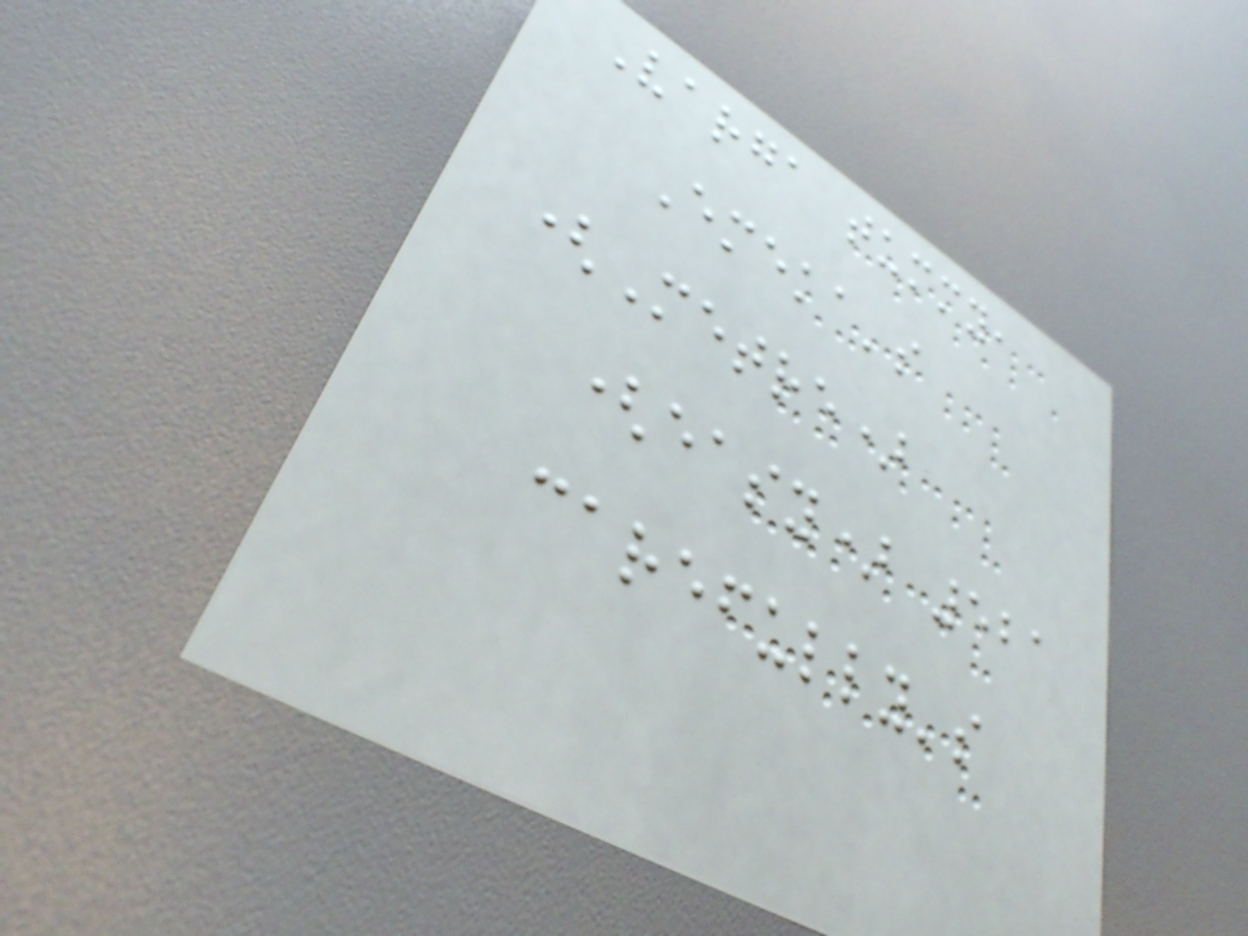Varga tummy,
Emeka's
(Metre)
(easy) 521
carefully's
